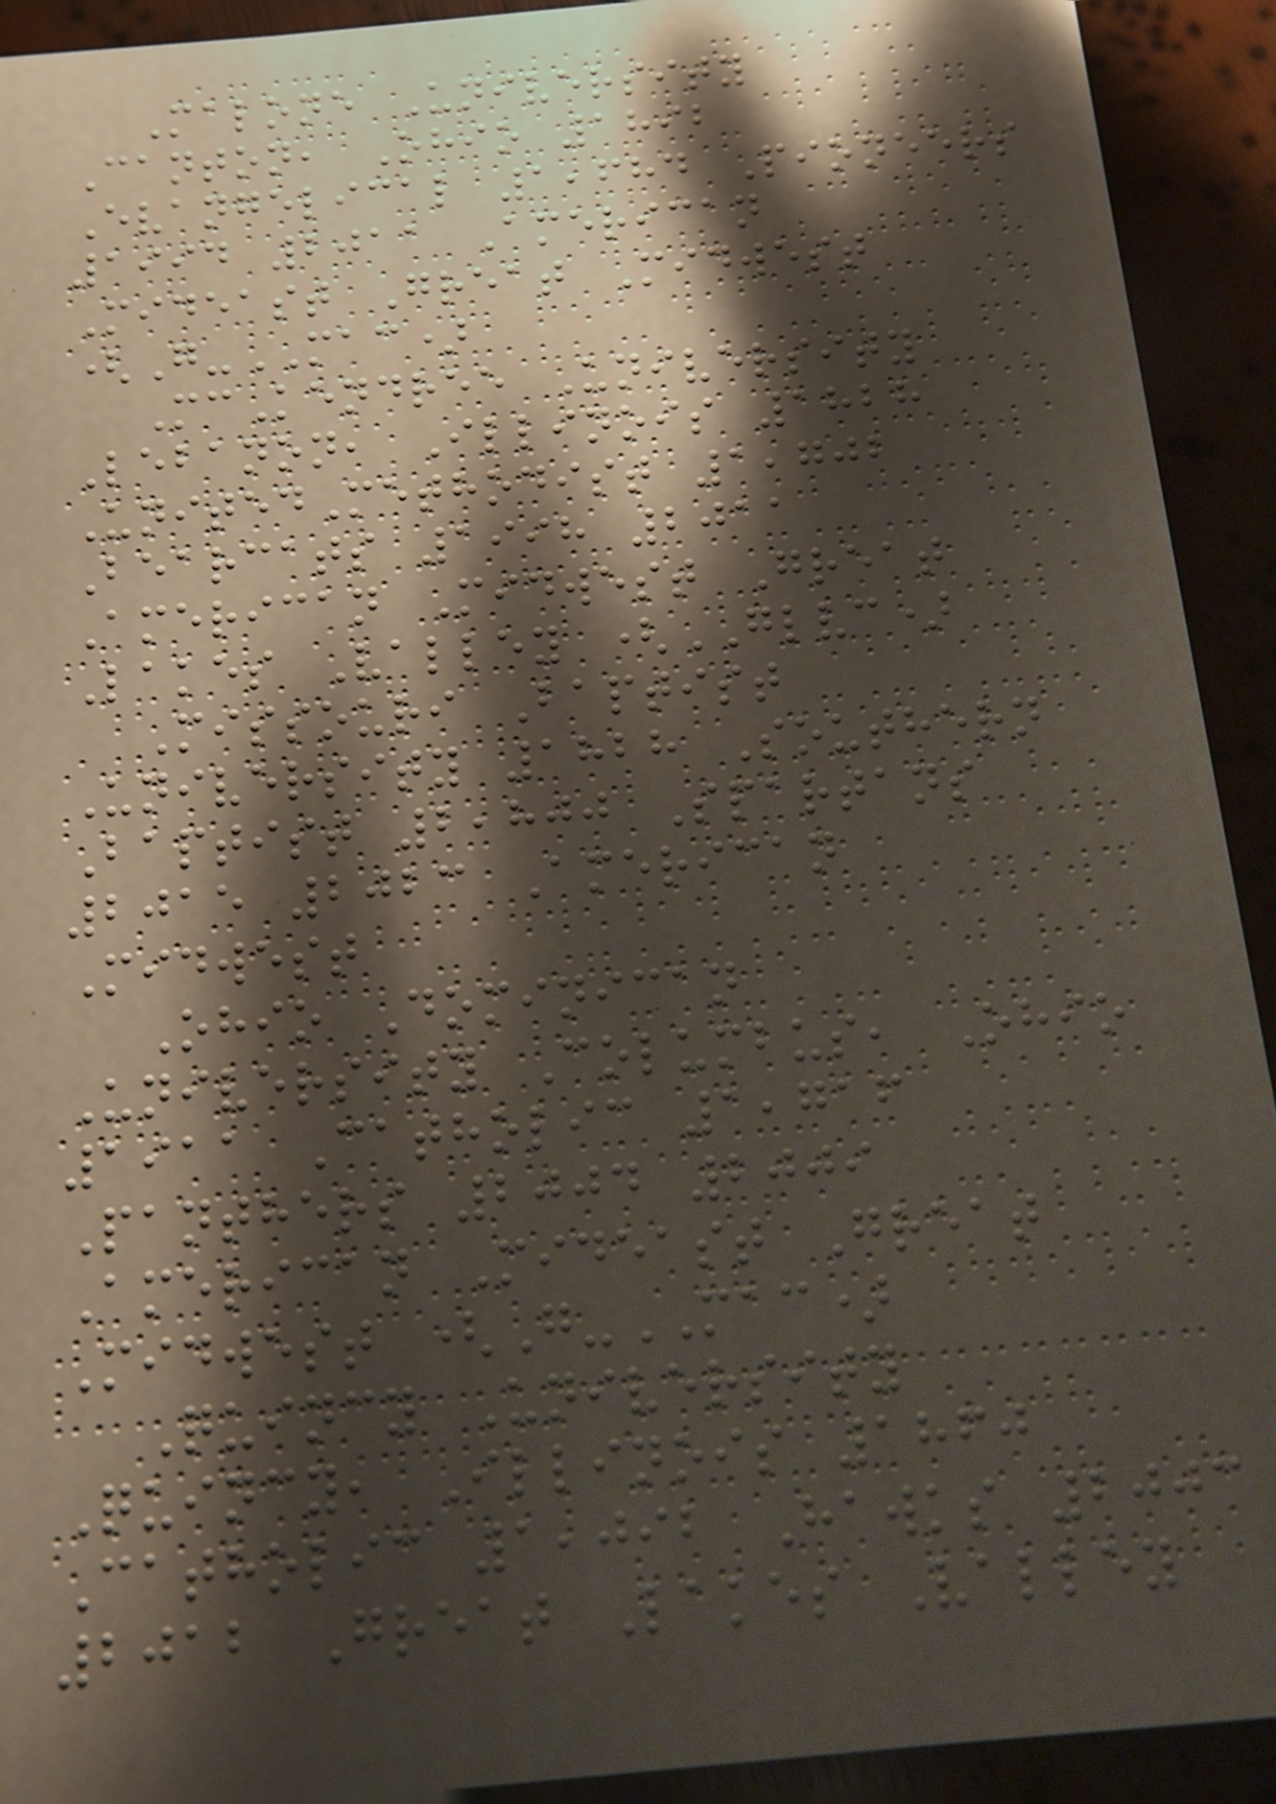Malone University
Canton, Ohio 1892
Evangelical 1,684 Pioneers
1994 2011 American
Mideast Great Midwest
(G-MAC)
McKendree University
Lebanon, Illinois 1828
UnitedMethodist 1,702
Bearcats 1998 2011
American Midwest Great
Lakes Valley (GLVC)
Missouri Baptist
University 1828 Southern
Baptist 2,800 Spartans
2015 2023 American
Midwest
Ohio Dominican
University Columbus, Ohio
1911 Catholic 1,716
Panthers 2004 2009
American Mideast Great
Midwest (G-MAC)
Quincy University
Quincy, Illinois 1860
Catholic 1,092 Hawks 2003
2012 Great Lakes Valley
